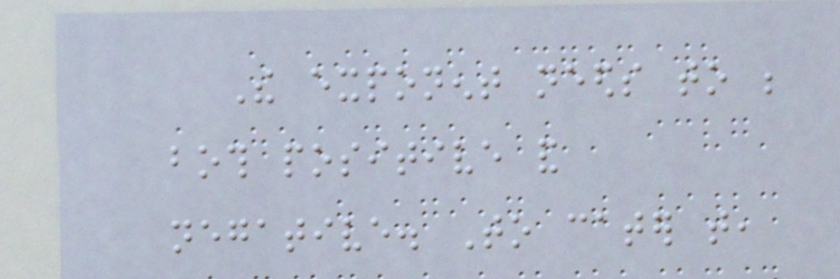The exponent needs to be
both positive and
negative. To cater that,
